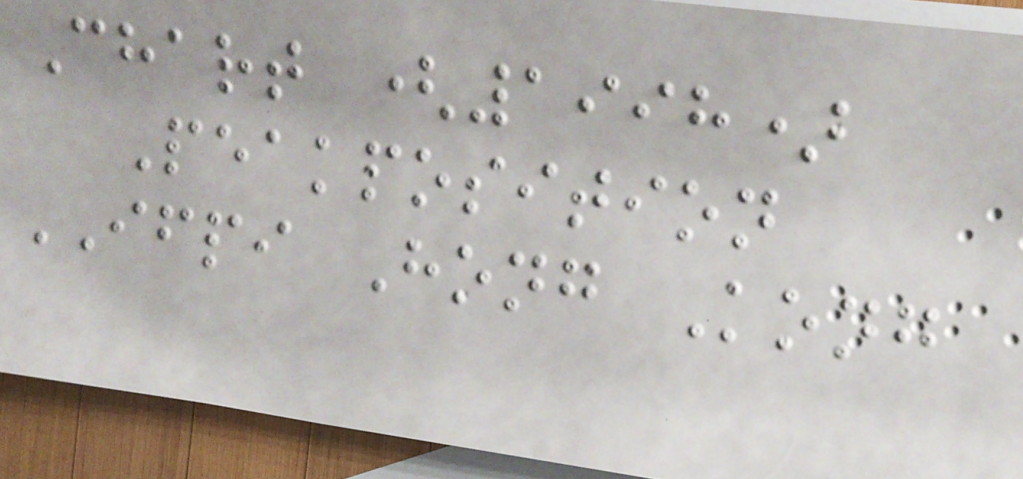Chart (1998)
Peakposition
IFPI Hong Kong
